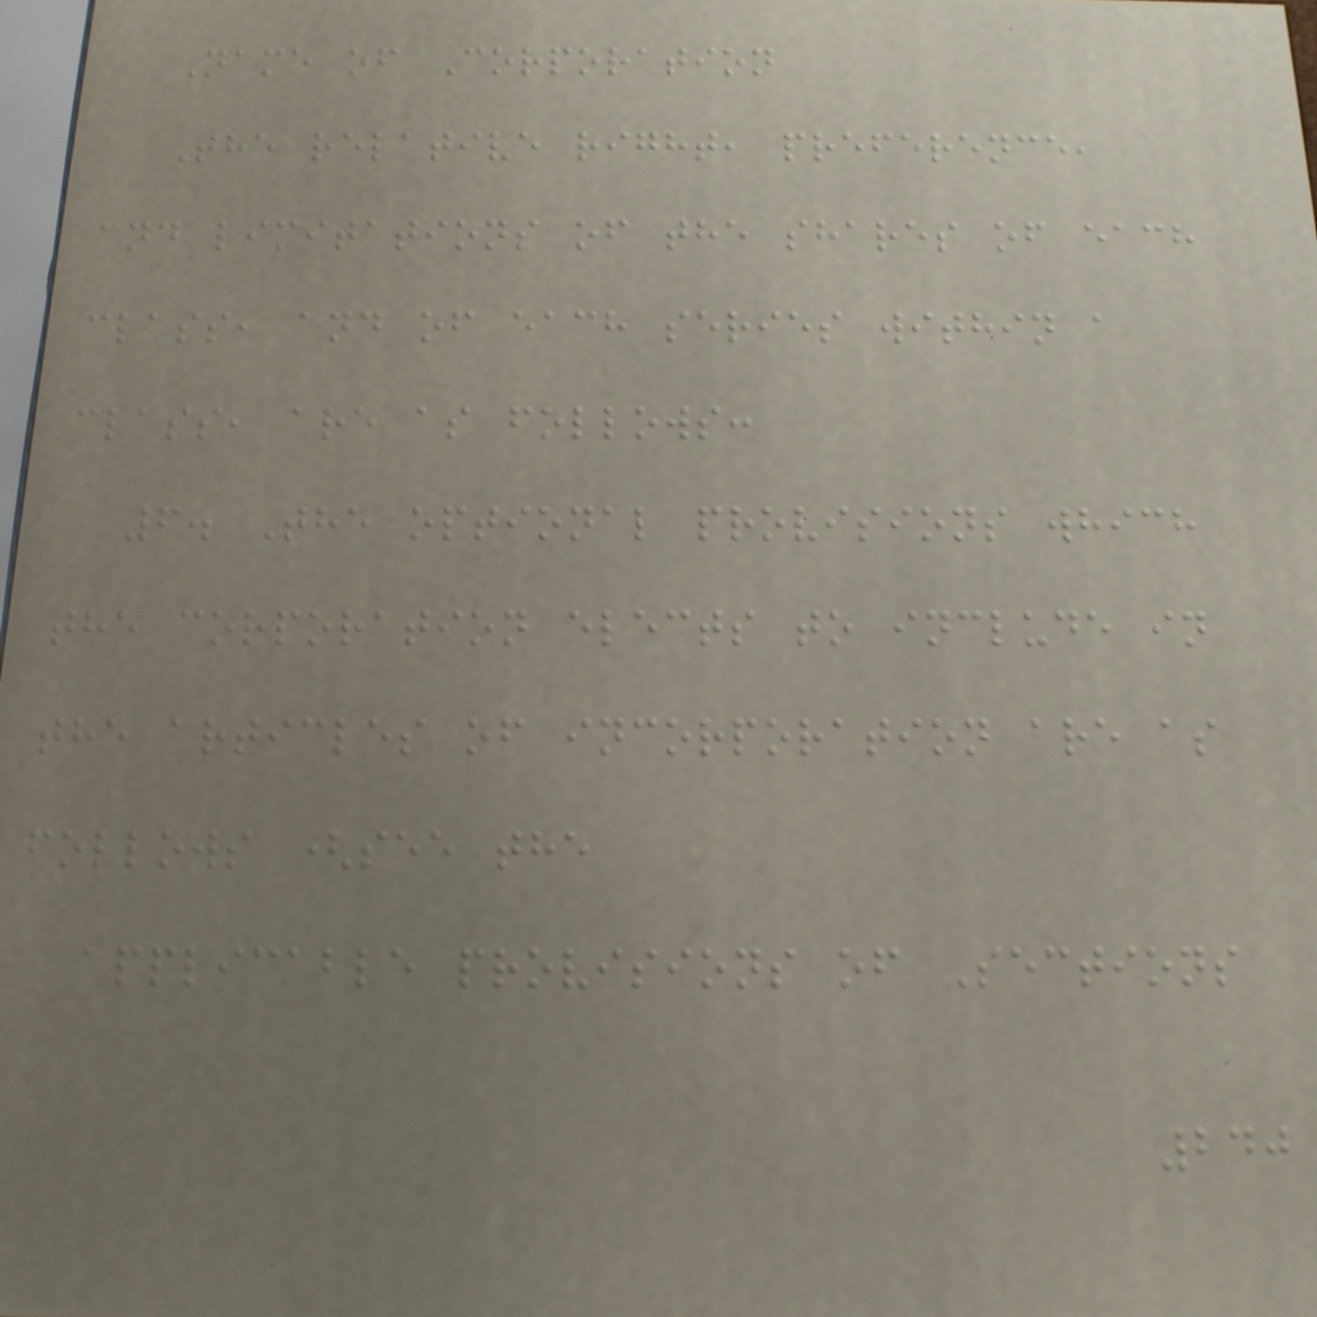Name of Corporation
The relative right, preference,
and limitations of the shares of each
class, and of each series within a
class, are as follows:
6. The optional provisions which
the corporation elects to include in
the articles of incorporation are as
follows (see the
applicable provisions of Sections
240
